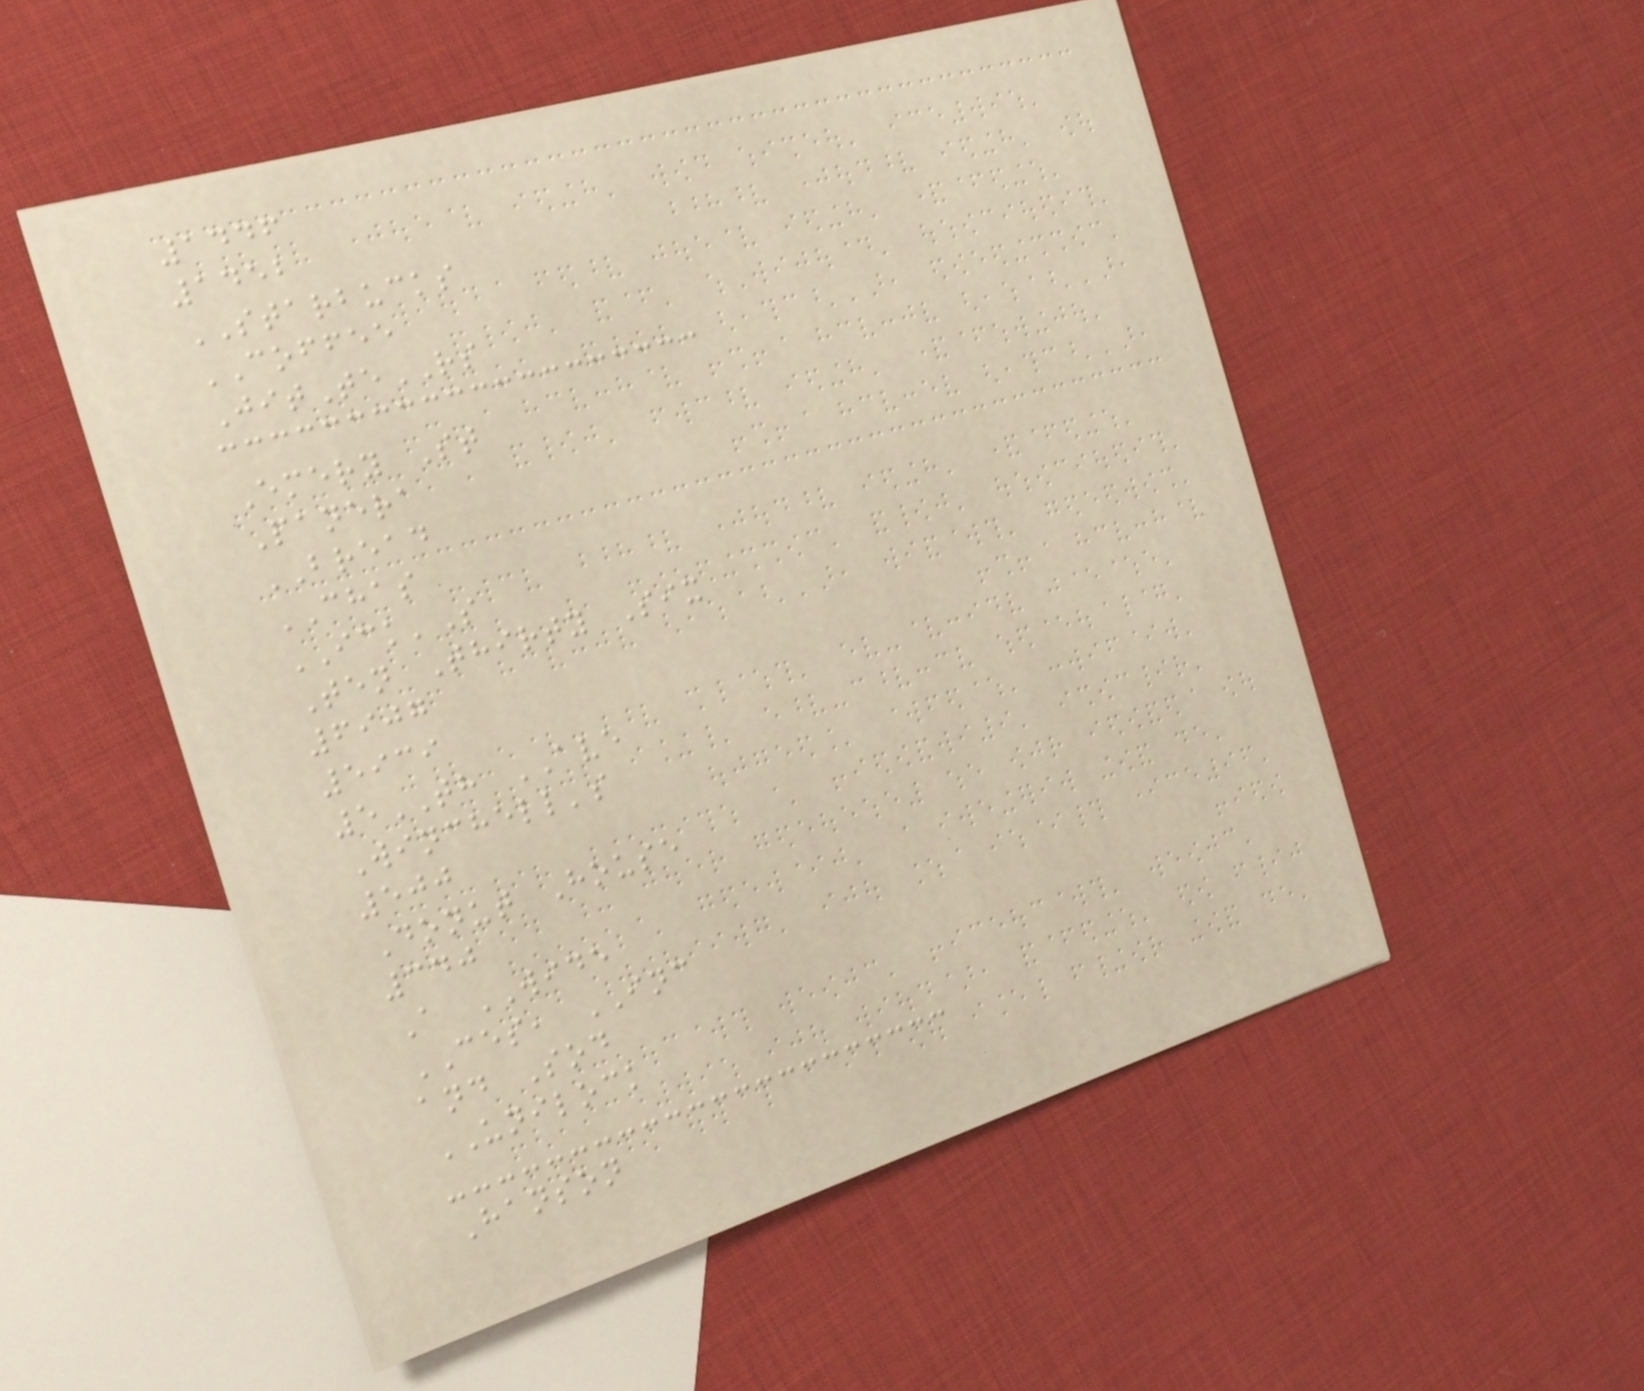1446
1452
STARBUCKS
COFFEE
JitTeRS
Emery St
Panera
BREAD
CHAS
ICK'S
Ten Thirty Six
6907
5939
5TH AVE
Winchell's
500
Donut House
340
A WIDE
CES, INC
and Sod
UNILOCK
Hanson
